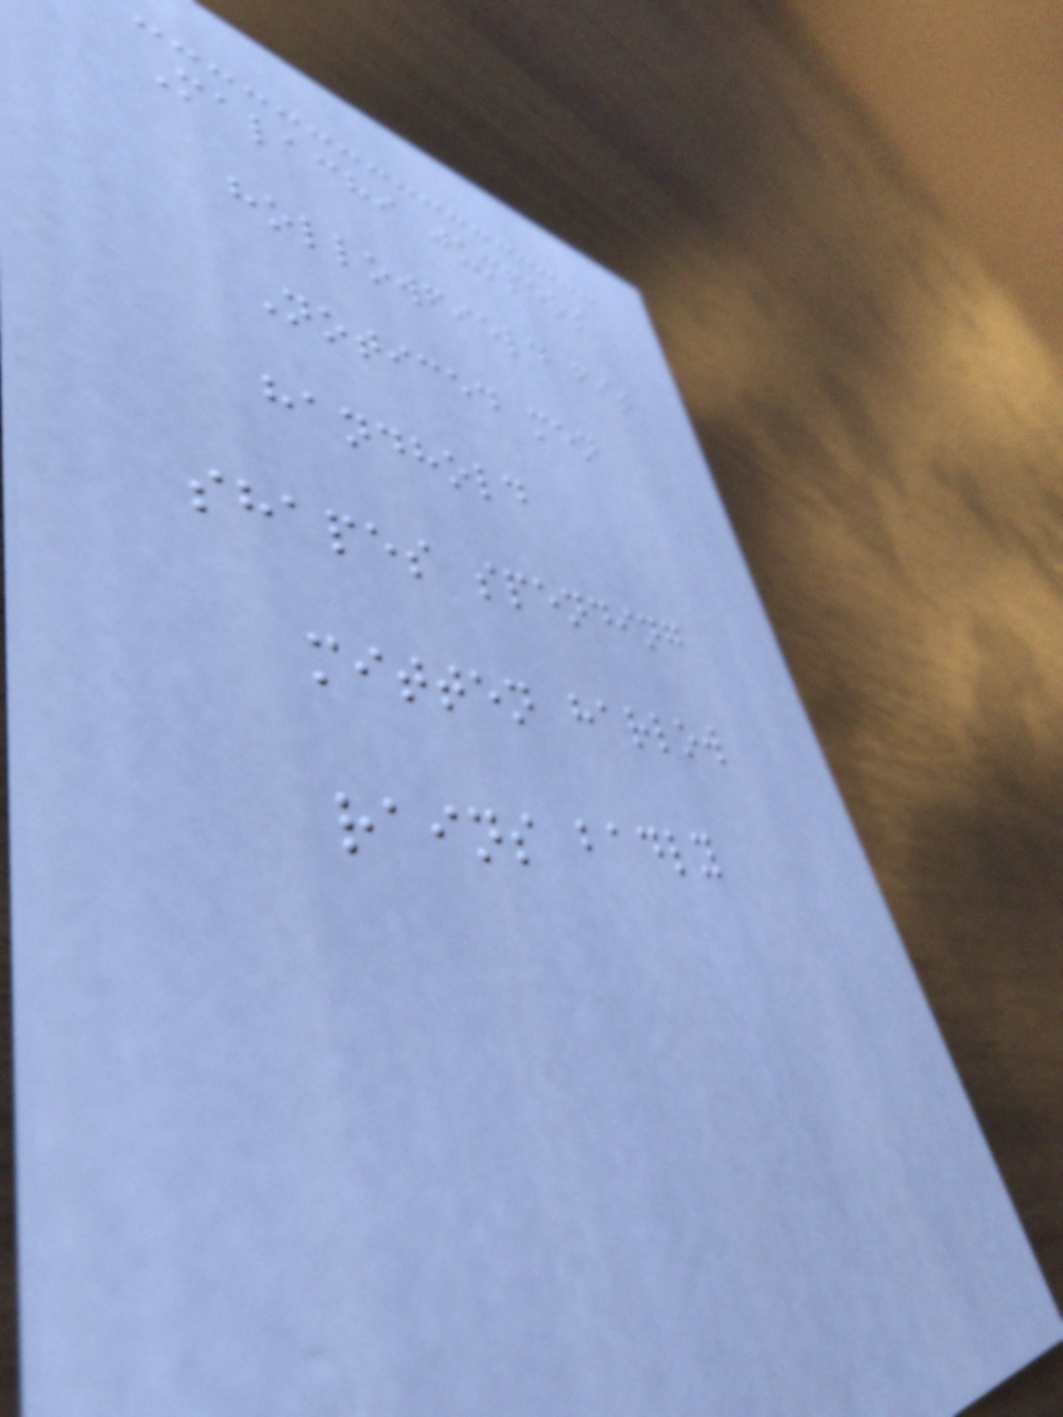Malachi jumpers
hollowfield fit
Noticed men
handhold
shapes spending
mitten harlow
rains badly
